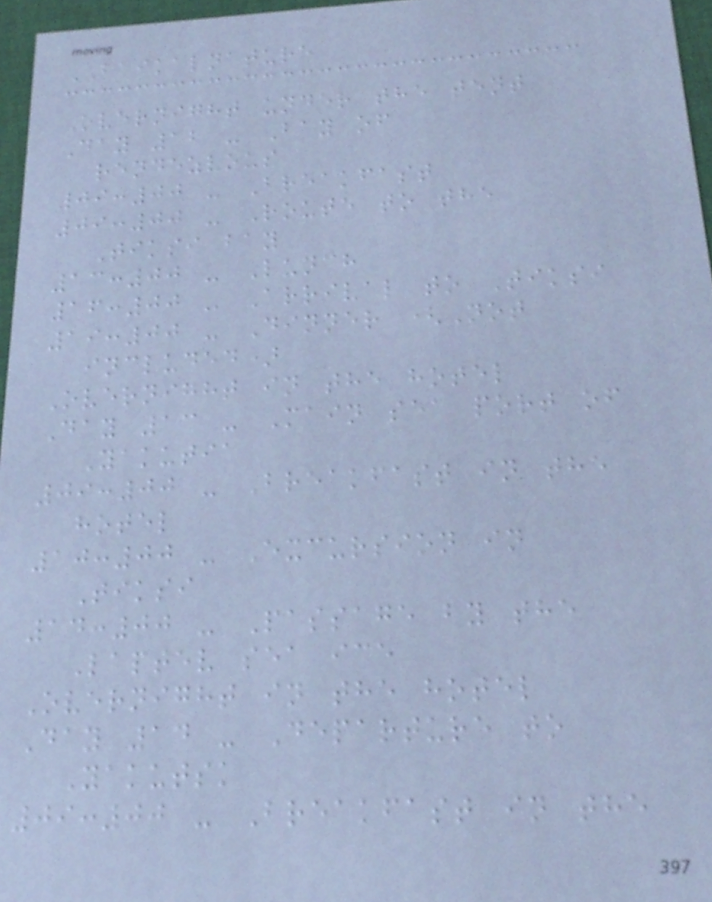BAIKALNATURE
Overnight under the tent
Day 12 - Bay of
rendezvous
09:00 - Breakfast
09:00 - Route to the
Tiksi bay
13:00 - Lunch
16:00 - Arrival to Tiksi
19:00 - Dinner (Not
included)
Overnight in the hotel
Day 13 - Main sea port of
Yakutia
09:00 - Breakfast in the
hotel
10:00 - Excursion in
Tiksi
14:00 - Passage by the
Laptev sea ice
Overnight in the hotel
Day 14 - Departure to
Yakutsk
09:00 - Breakfast in the
